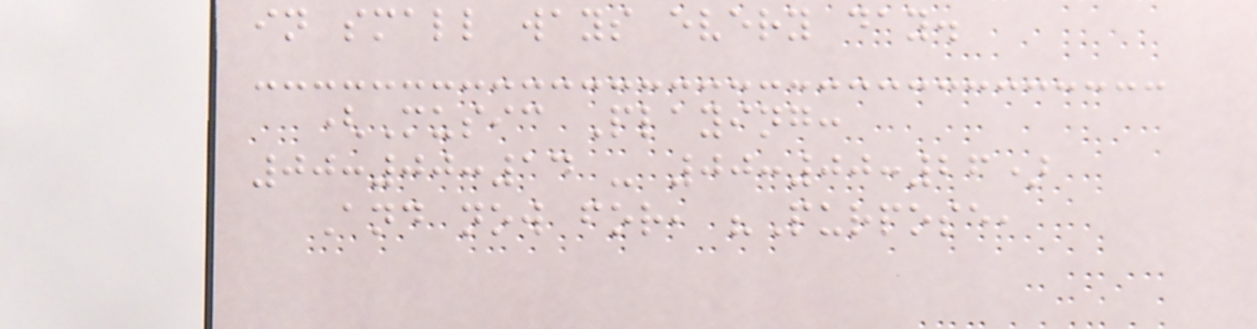in small ways every day.
(Music Playing:
00:00:14 - 00:00:26)
And now for, "Purpose,
